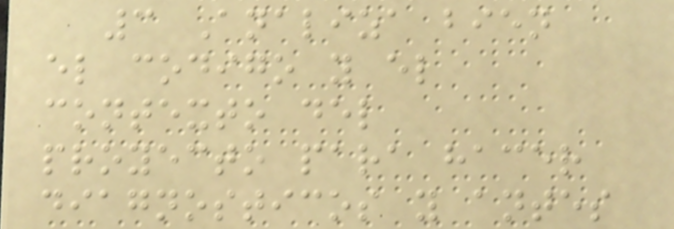3 Analiza bien
el codigo y el
contexto del
proyecto para hacer
diagnosticos y antes
